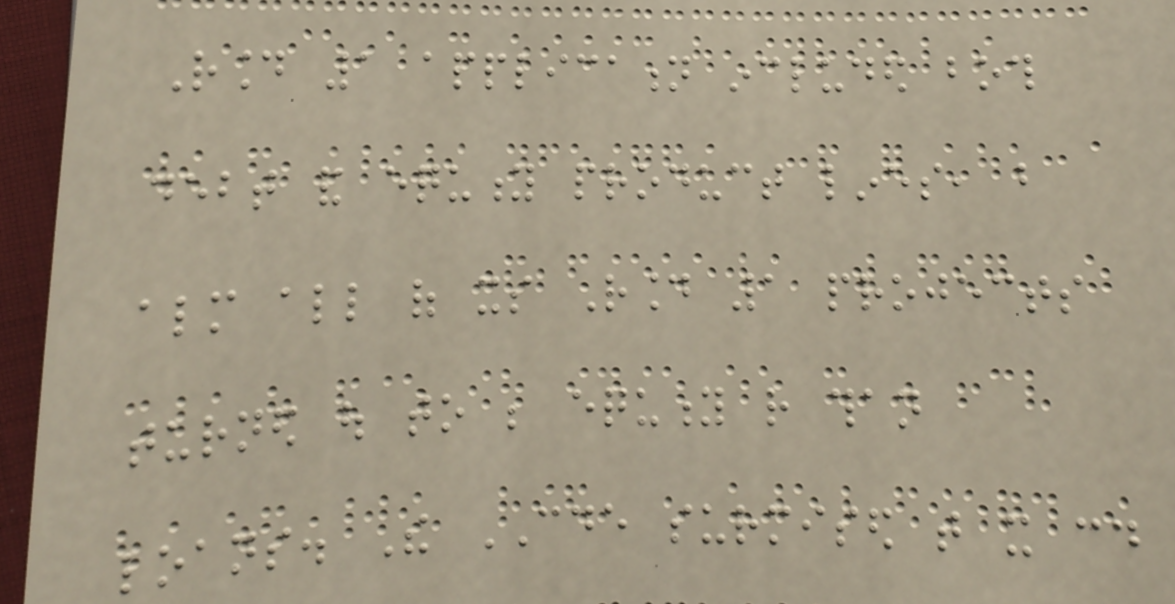Round 1 application included both
debt and equity product lines, but
almost all of its Round 1 projects
turned out to be equity rather than
loans. The CDE surmised that it could
